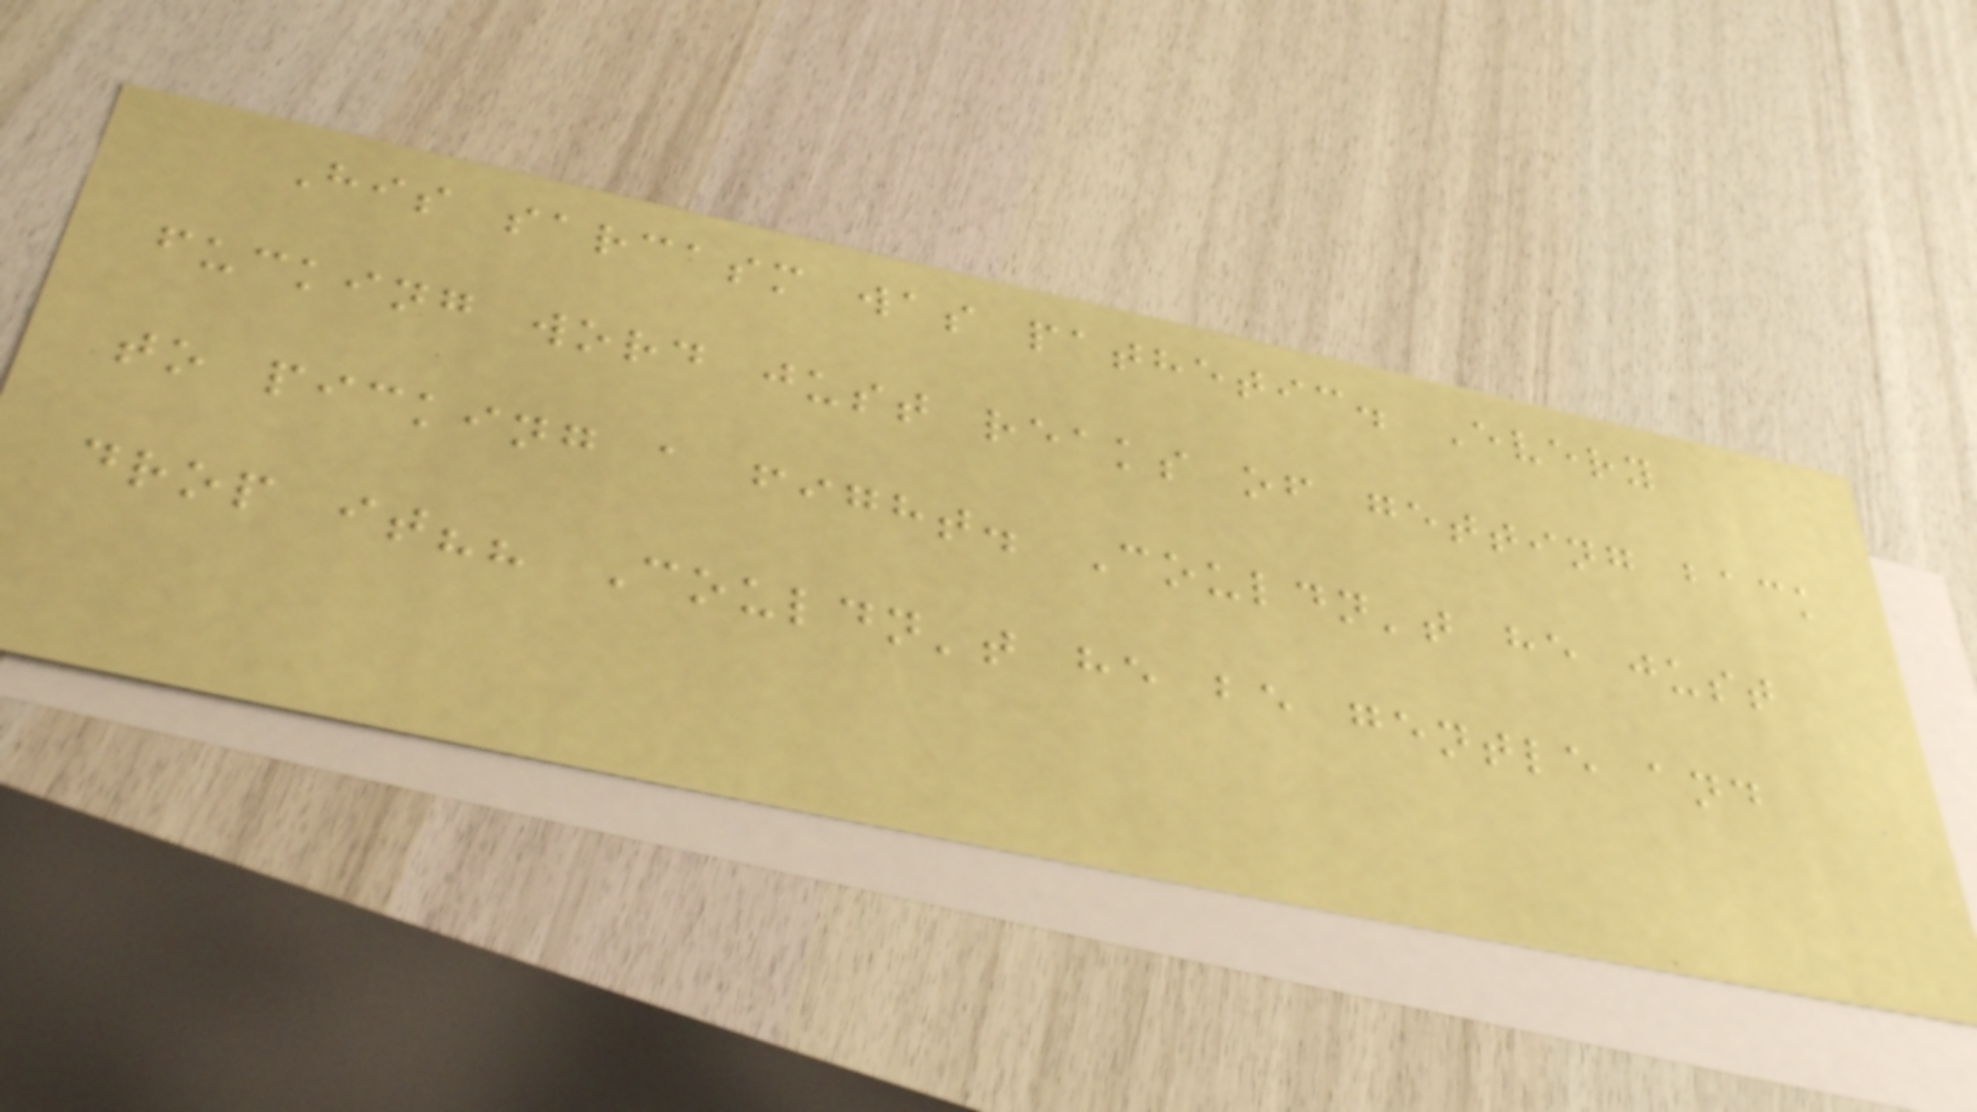His sarcasm was pathetic. Every
fucking word just reaks of getting back
to picking a fight. Couldn't he just
drop it?? Couldn't he be gentle and
